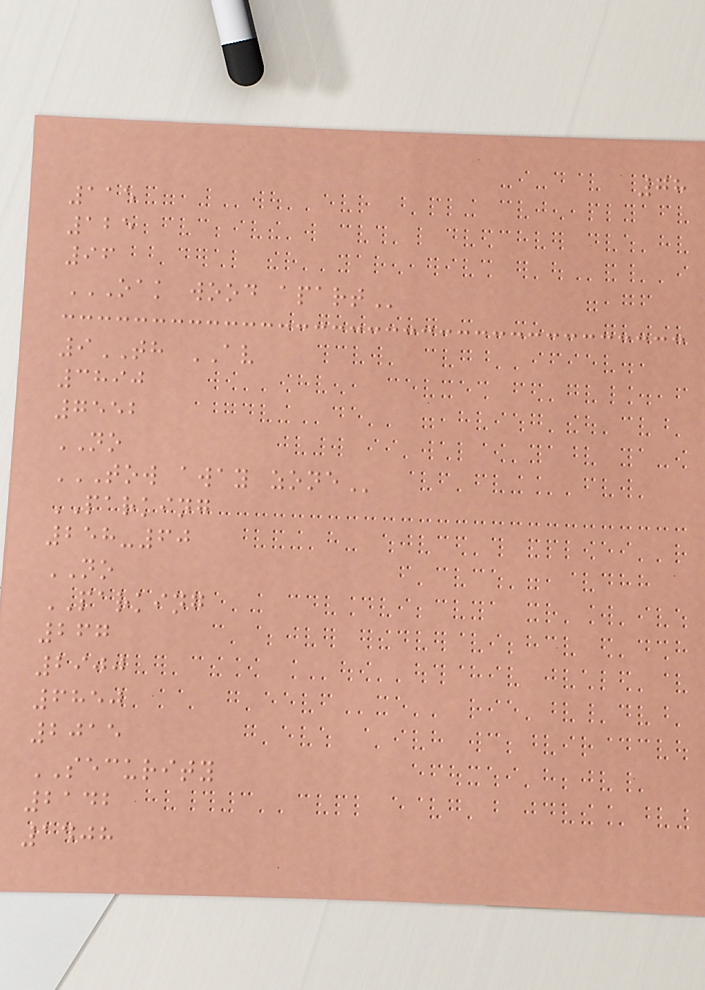78
115
125
96
OAK WOOD APART
9TH AV
3890
7552
NO
TOW AWAY ZONE
PARKING
258-60
NO
PARKING
267
2900
6850
2015
SECURITY
2142
1408
